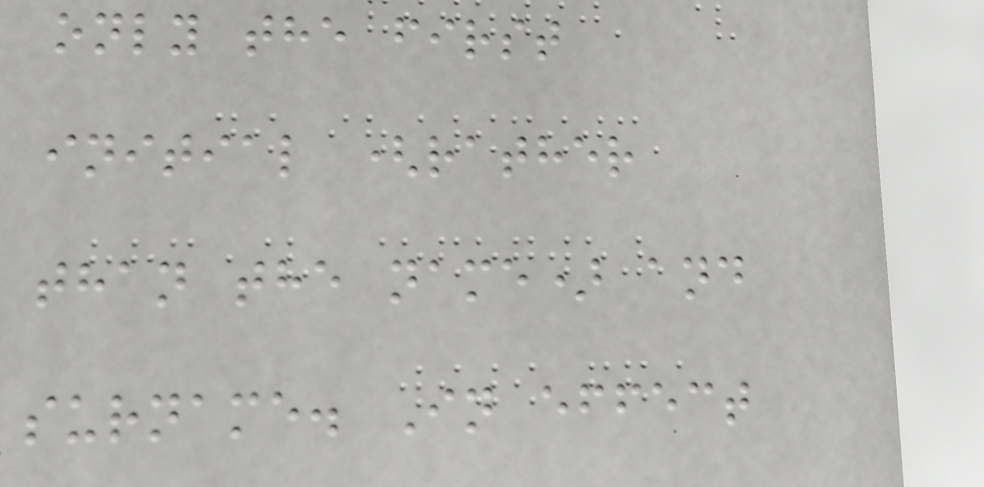only the first
initial (rather
than the name) and
surname. In effect
